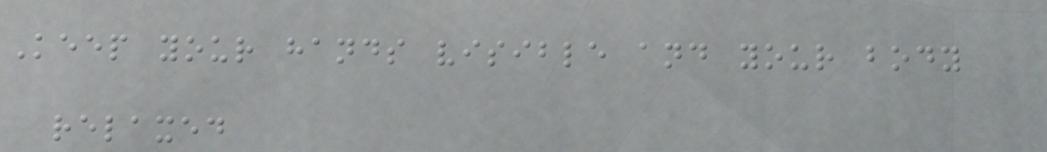Keep your hands visible and your body
relaxed
